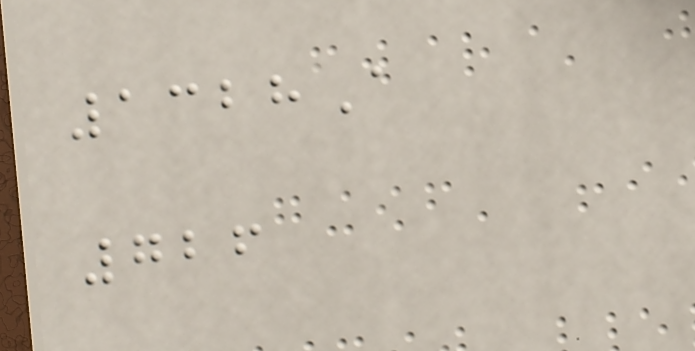1328A
726
